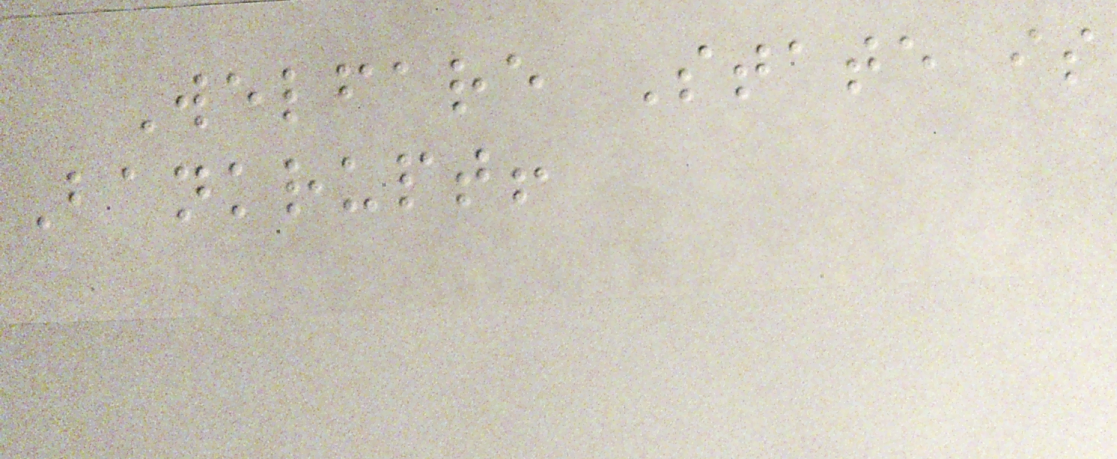Welfare State is
Bankrupt!
